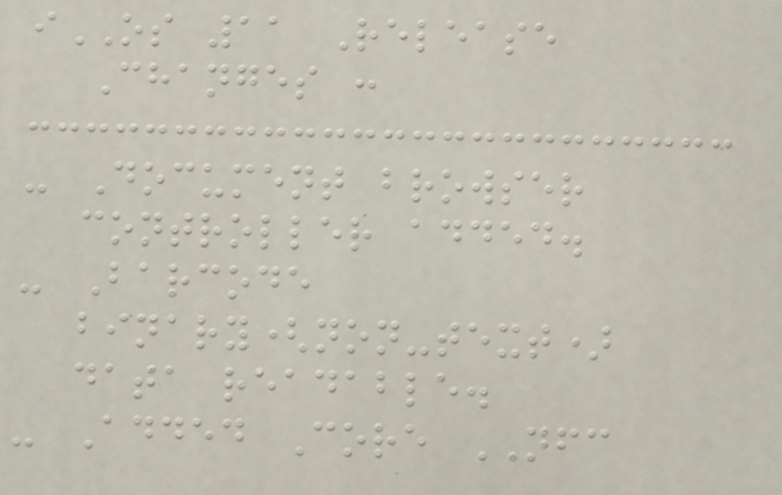iOS 11 Release
Changes :
- Document browser
controller added.
- Barcode
binary(non-text)
data readable.
- Added Core NFC
